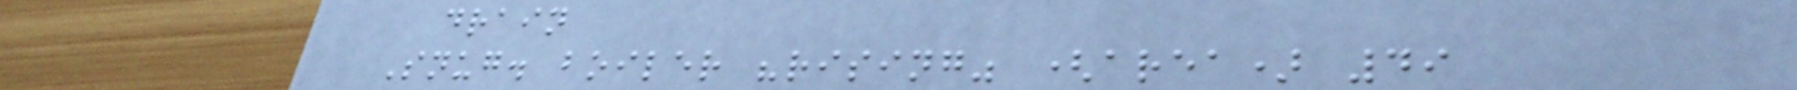drain
Snug. boiler "rising" (area) 49
